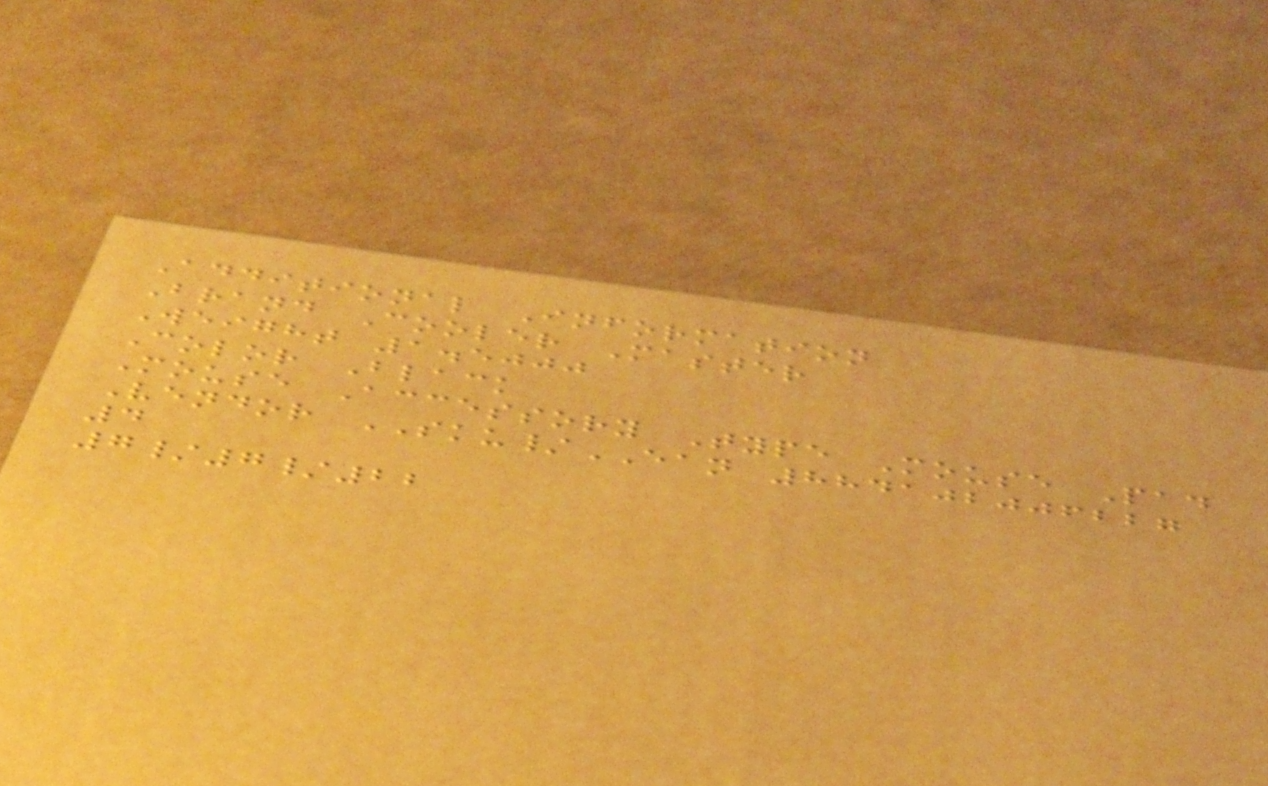Additional Information
Brand Cooler Master
Weight 1.5000
Color Black
Mouse Accessory Type Mouse Pad
Vendor SKU/EAN 884102006227
4
7/7/22
